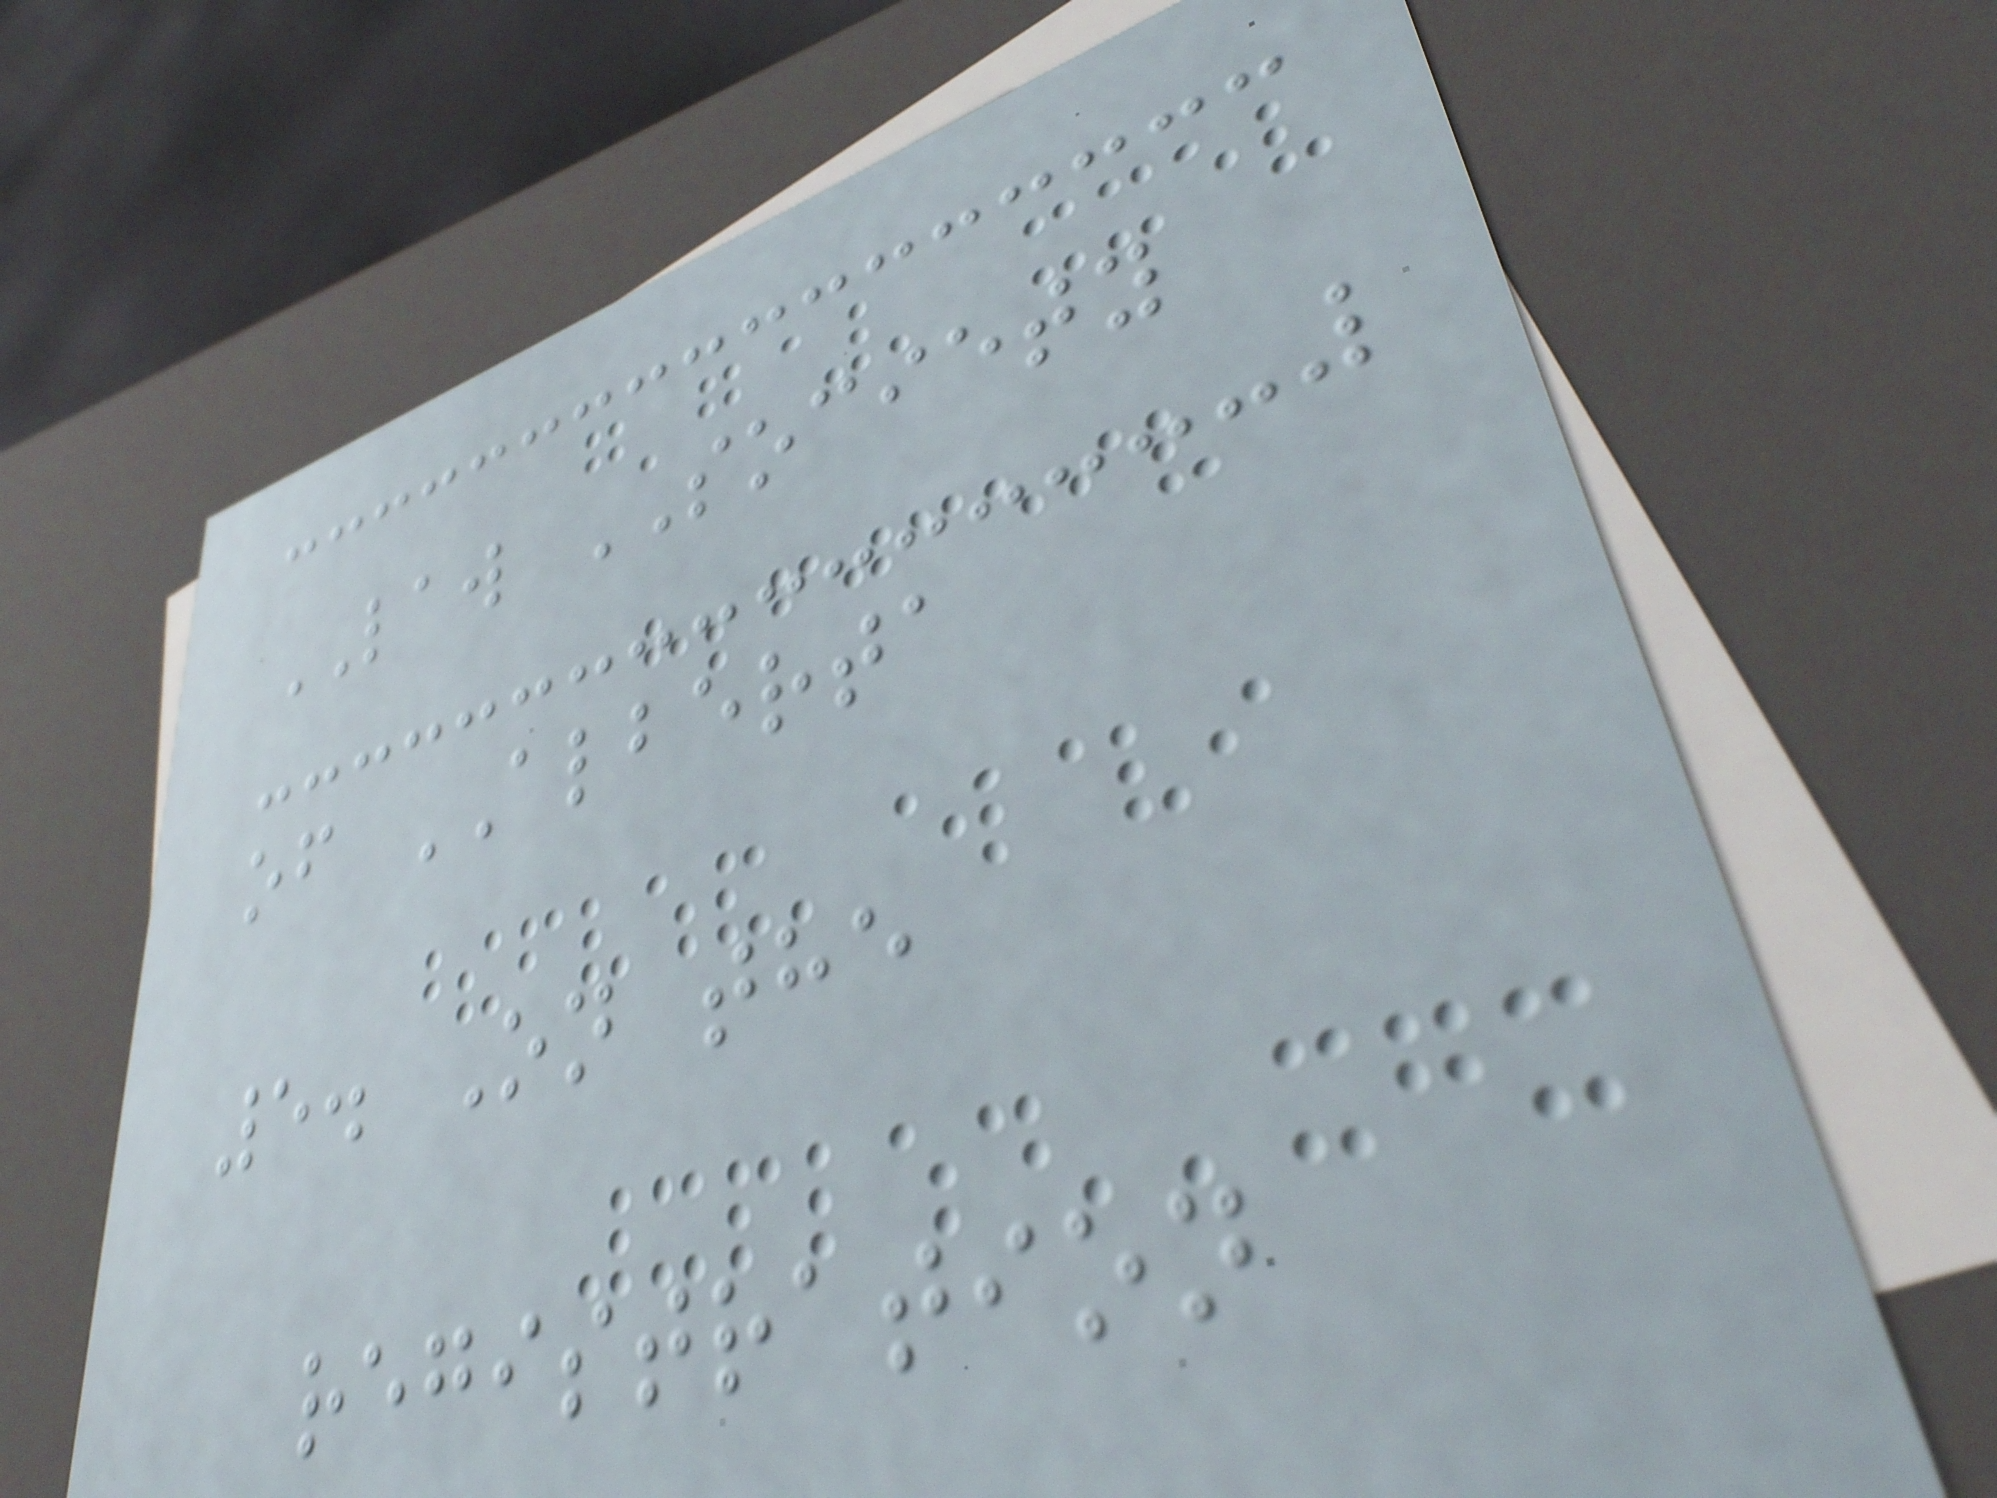LAW SOCIETY
of ALBERTA
5. On the
registration
